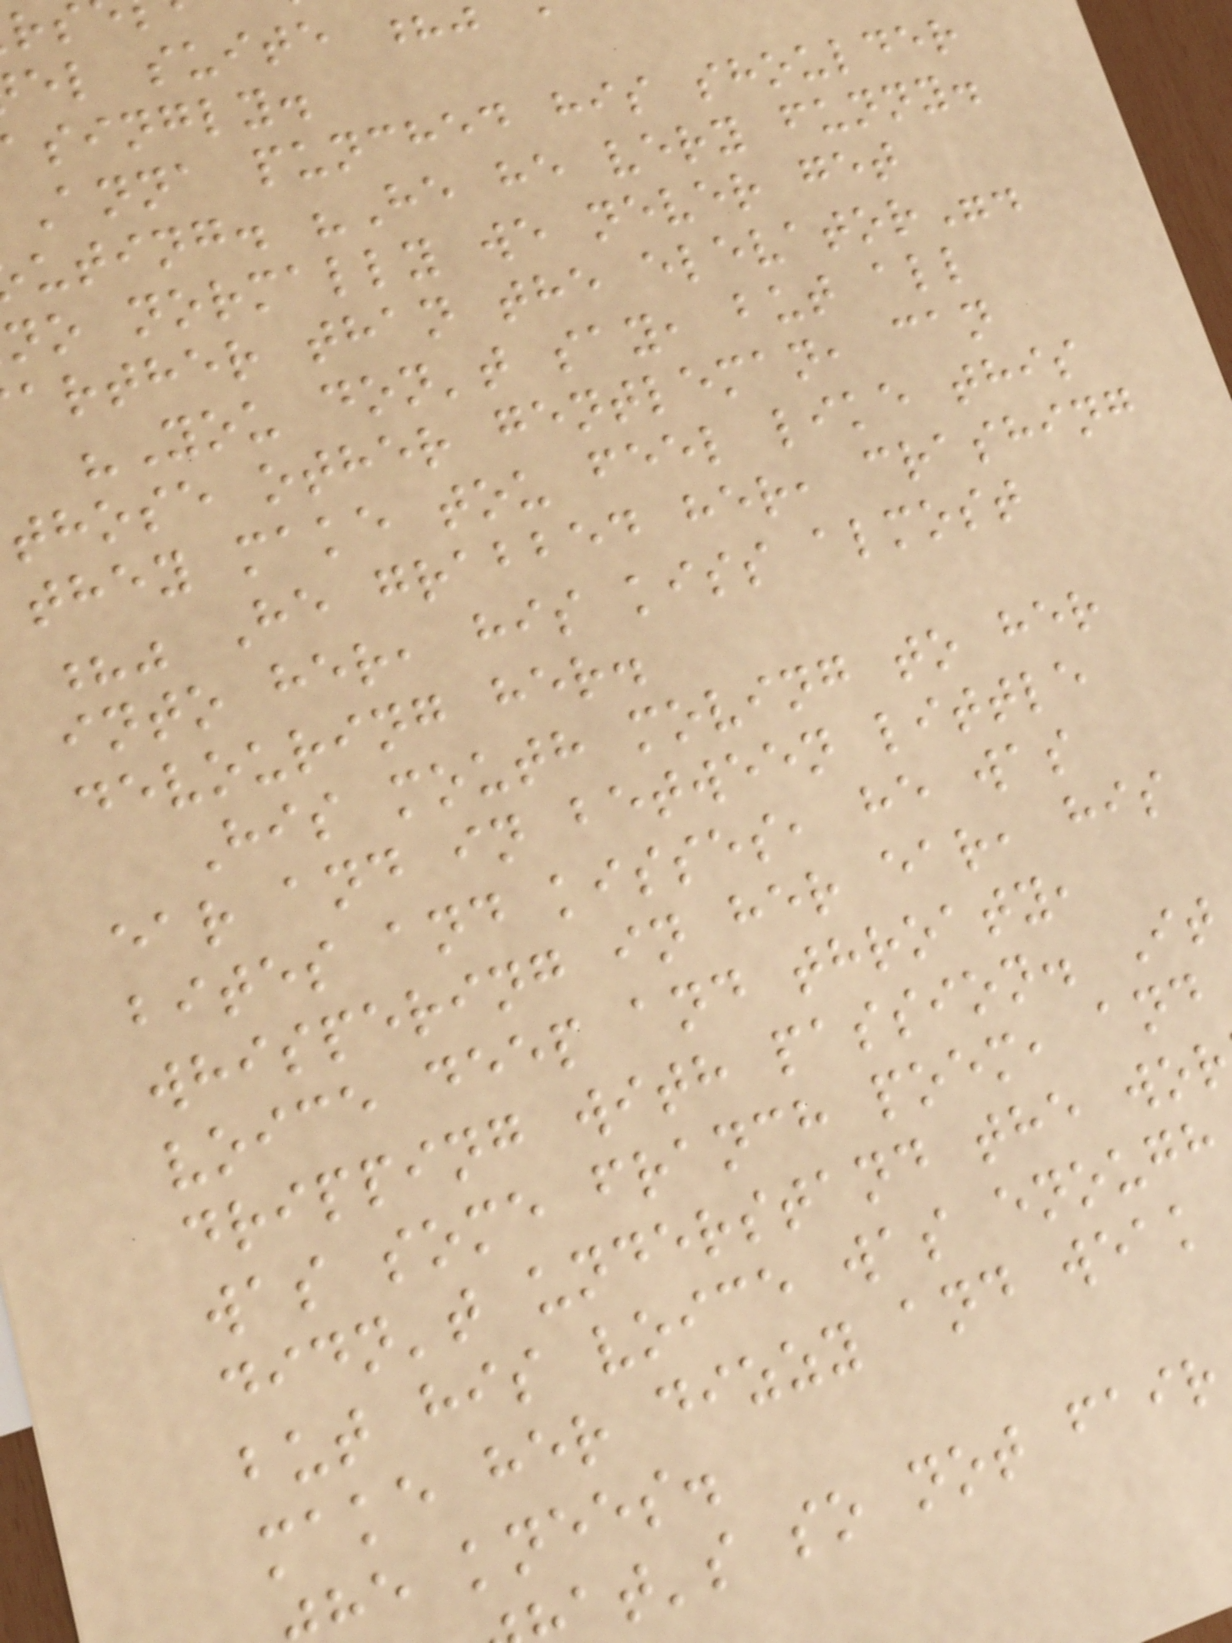el suite
singly.
Anna punched his shoulder
uting. "He he very funny.
no normally we never get
arther than the elevator".
"You don't say, but all
those other gentleman, can
they make tou feel like this
?" He grabbed her, crashing
into her, his kiss almost
devouring her.
His mouth moving to her
ear and in between little
bites and kisses, he was
whispering in her ear, his
voice deep and throaty,
dripping with passion. It
was some franch poem, and
didn't understand the wo
but his voice was enough
make her dizzy and weak
e knees.
at's so not fair
